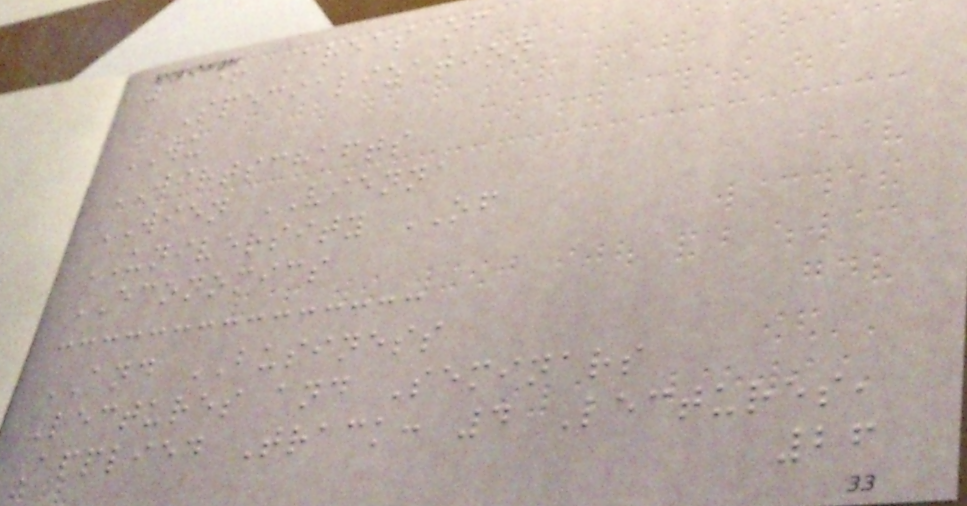11+ Areas of
Specialization
WU
WIRTSCHAFTS
WIEN VIENNA
UNIVERSITY OF
ECONOMICS
AND BUSINESS
Lectures and Seminars
Applied Track: 4 Lectures,
26
